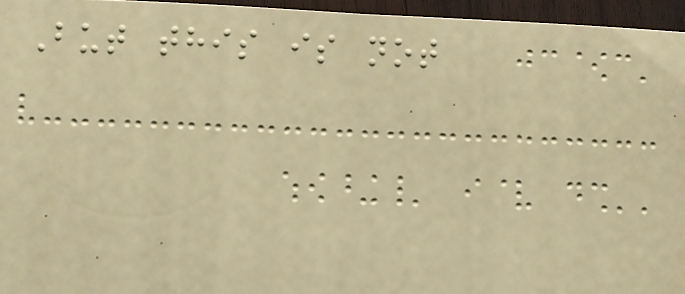But this is not
